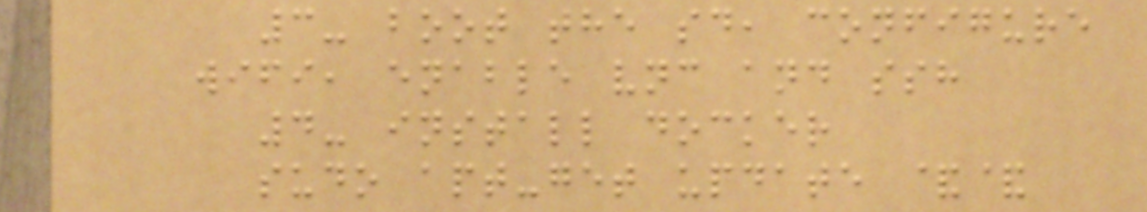3- boot the sd, configure
wifi, enable vnc and ssh
4- install docker
sudo apt-get update &&
